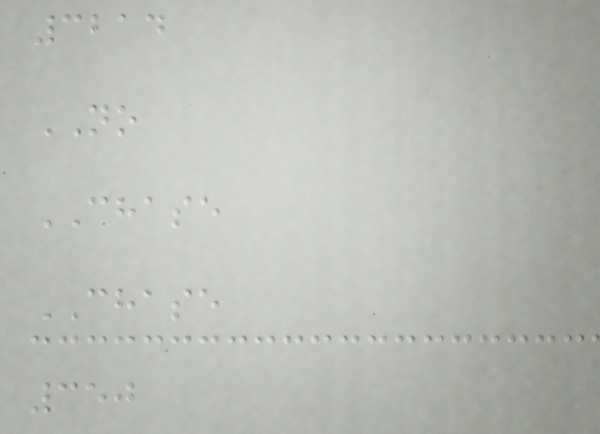3214
NO
CHASE
CHASE
350
